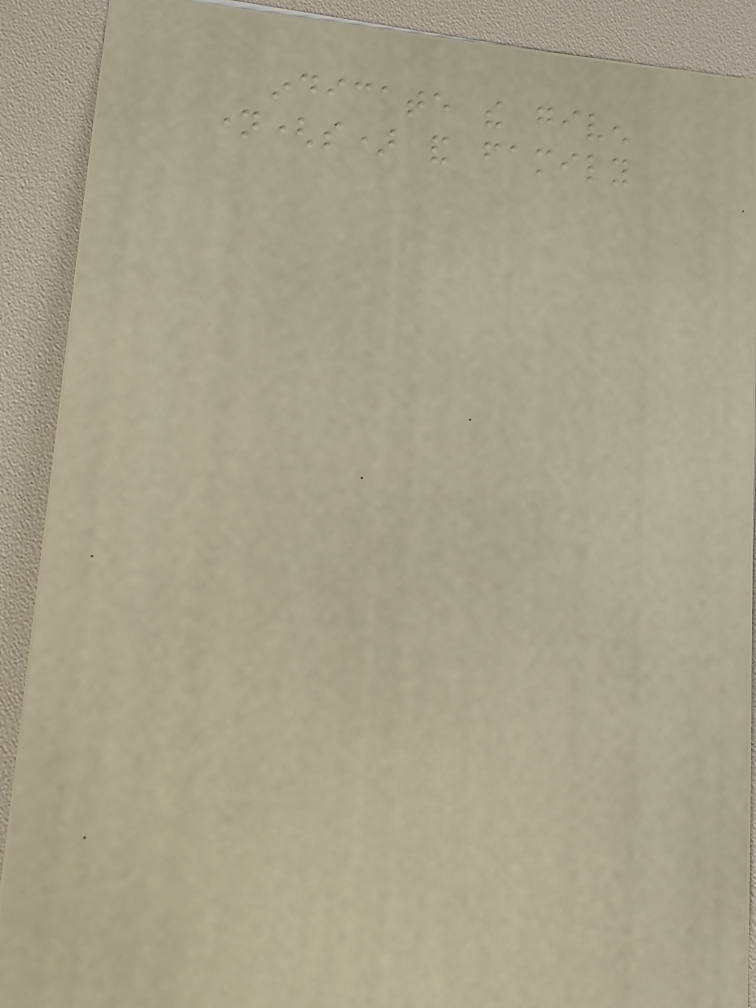indicate the given
name(s) and family
